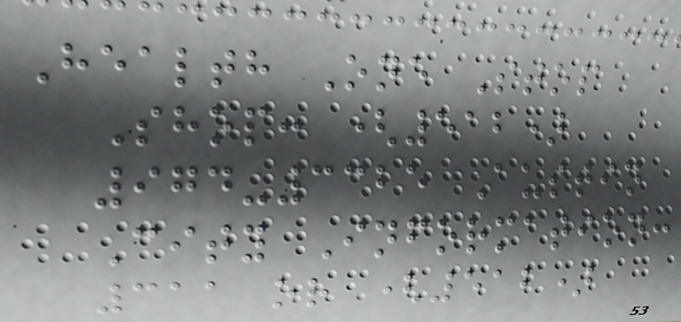Health One Stop
Shop: (512)
974-3325 Austin
City Information:
311 or (512)
